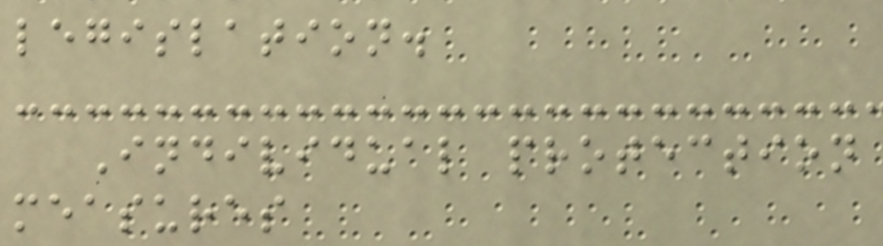legislation.
Individual protection
measures
